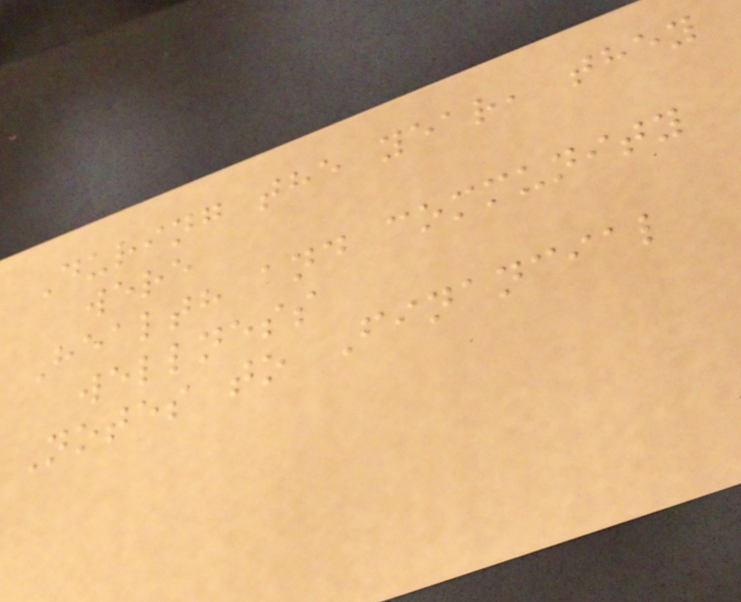During the year, they
were
Health and community
wellness
Notes to Financial
